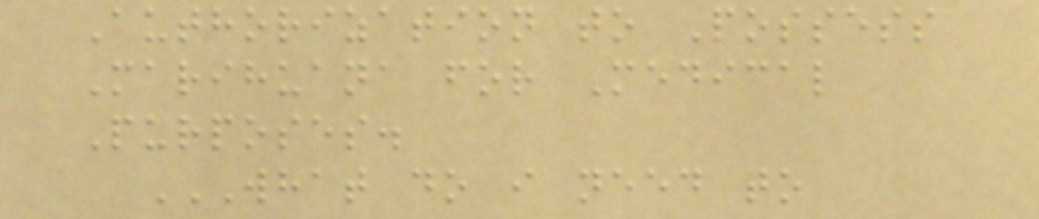Authorization to Possess
Marihuana for Medical
Purposes.
WHAT DO I NEED TO
